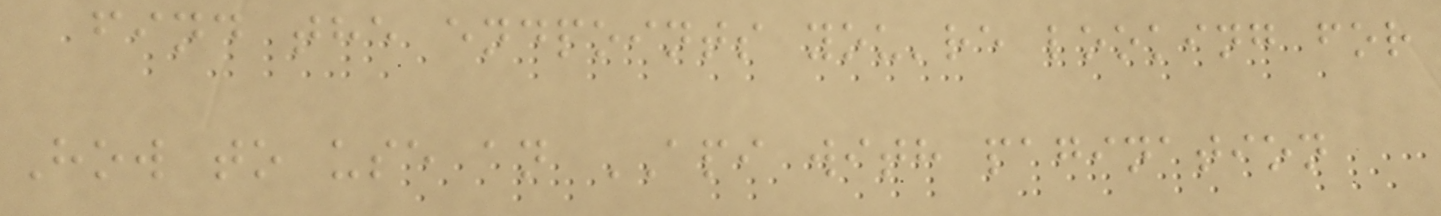find the endpoints you're looking for
How to use an API with pagination
